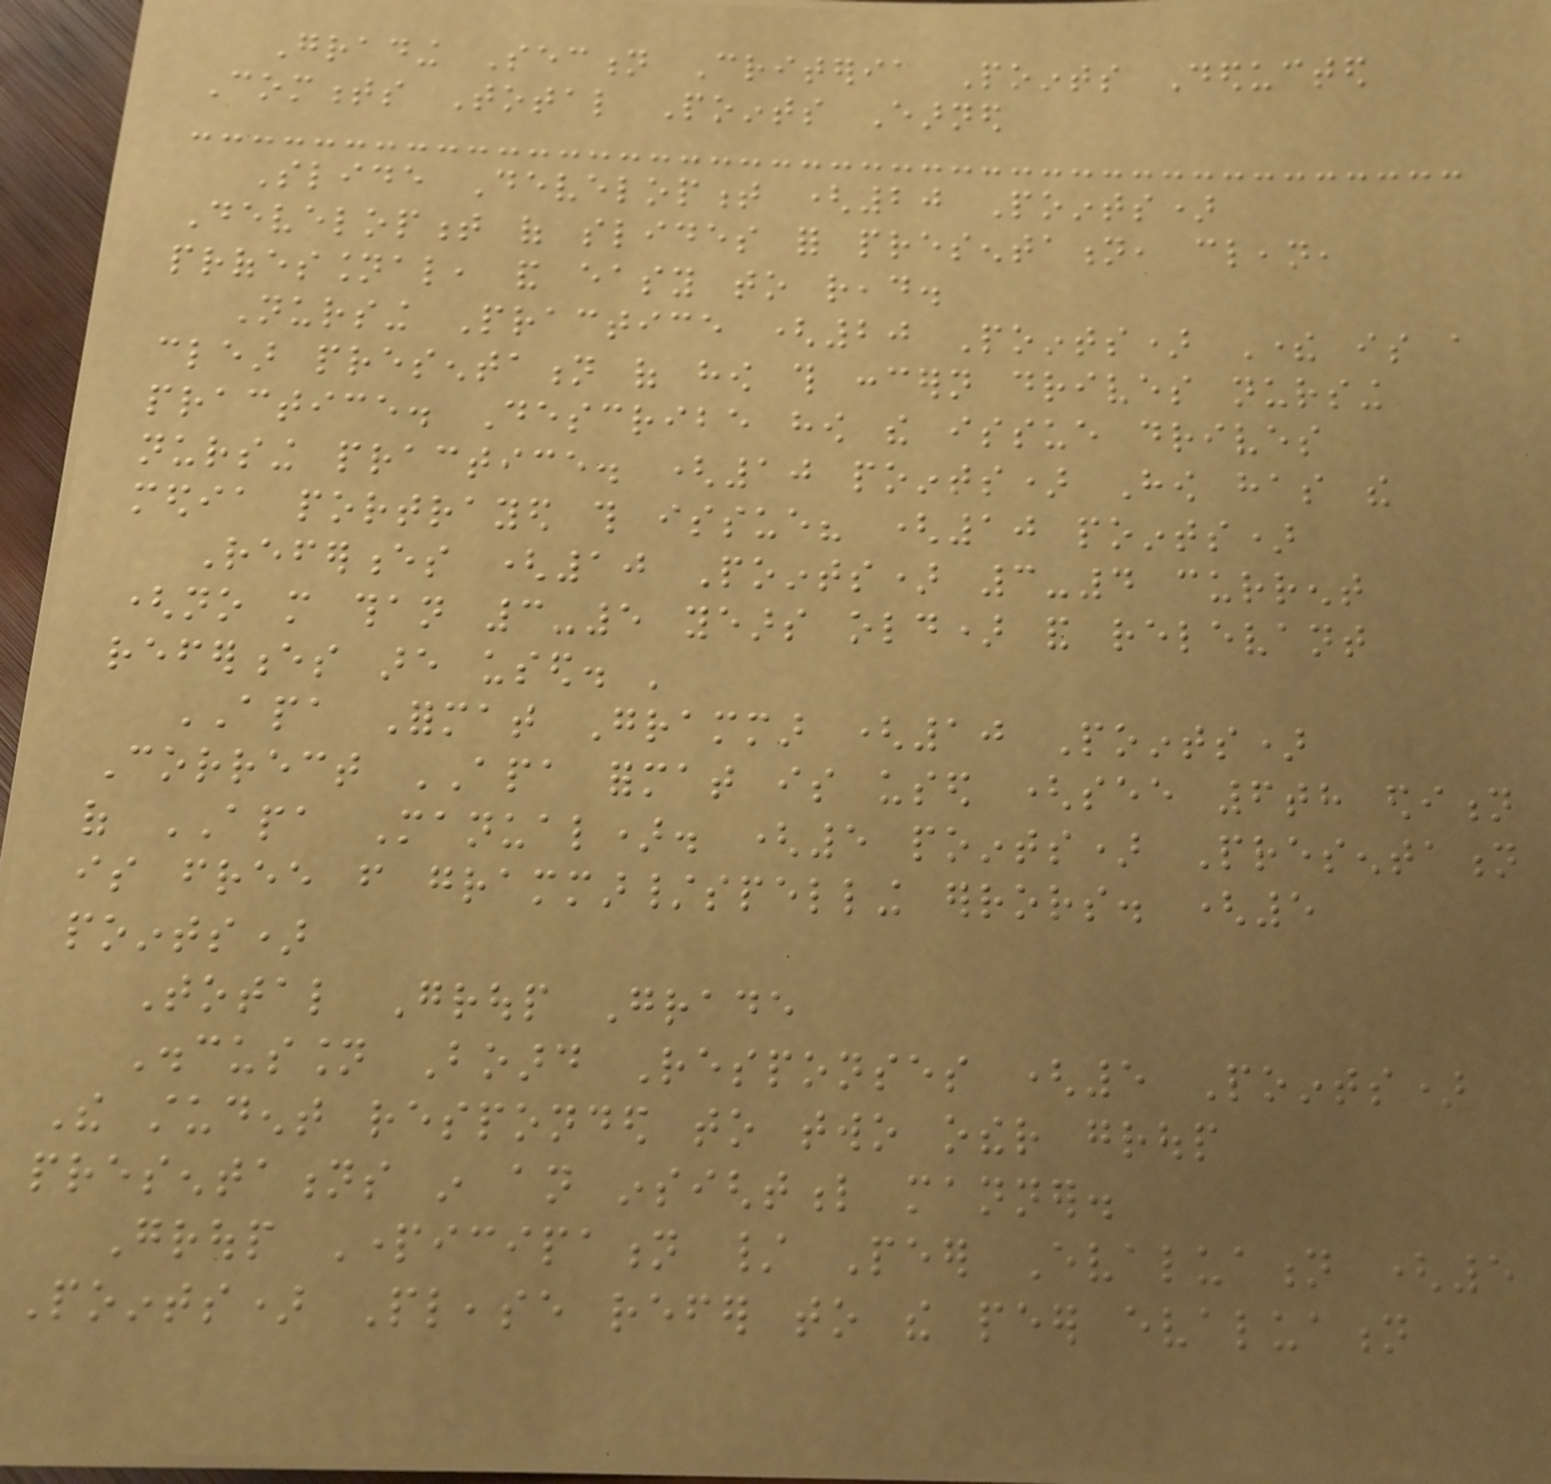Grading Section Criteria Points Deducted
Comments Total Points Earned
Slide Development (20 Points)
Development of slides for presentation, clean,
professional, and easy to read.
Nursing Practice (20 Points) There is a
clear presentation of how this concern drives nursing
practice. Describe how the issue drives
nursing practice. (10 points) How has the
media portrayed this issue? (10 points)
References (10 Points) 3-4 current
(no more than 3-5 years old) and relevant
references are used. '
APA Format Grammar (10 Points)
Correct APA format is used (see 6th edition
of APA Manual). (5 points) Presentation
is free from grammar/spelling errors. (5
points)
Total Group Grade
Discussion Board Responses (5 Points)
The student responded to two other group
presentations in an insightful manner.
Group Participation / Peer Evaluation (5
Points) Please refer to the peer evaluation
